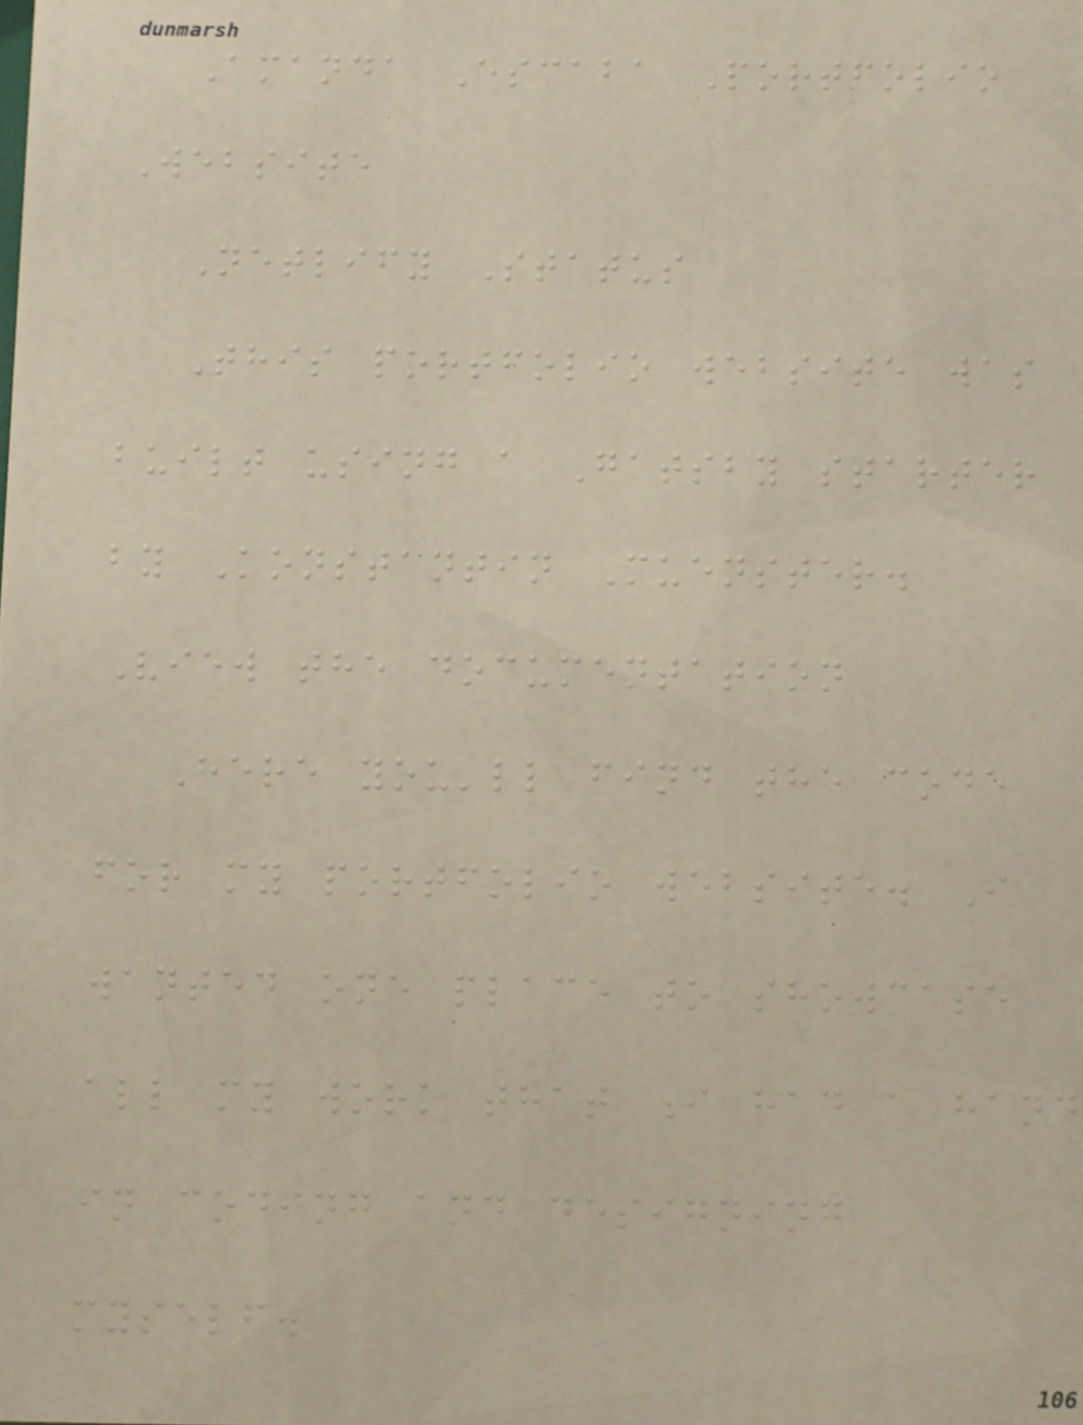Amanda Escaba Portfolio
Website
Netlify Status
This portfolio website was
built using a Gatsby starter
by Konstantin Muenster.
View the documentation
Here you'll find the code
for my portfolio website. I
wanted one place to showcase
all my work that I had a hand
in coding and designing
myself.
